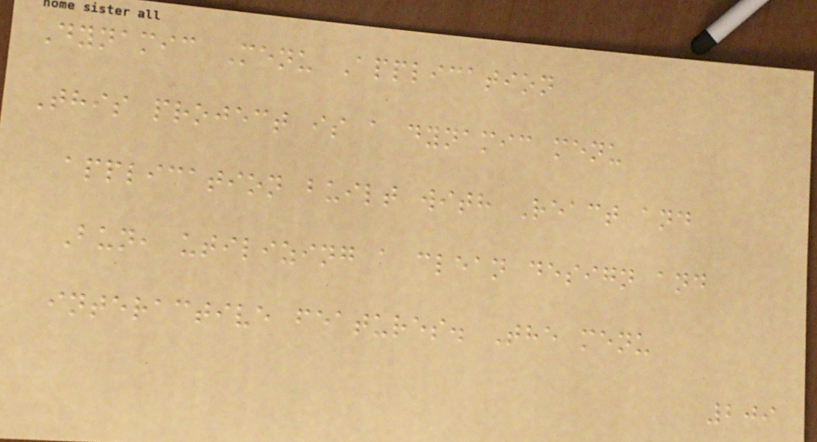Dynamic Menu Application
This project is a dynamic menu
application built with React and
Bun, utilizing a clean design and
interactive features. The menu
209
